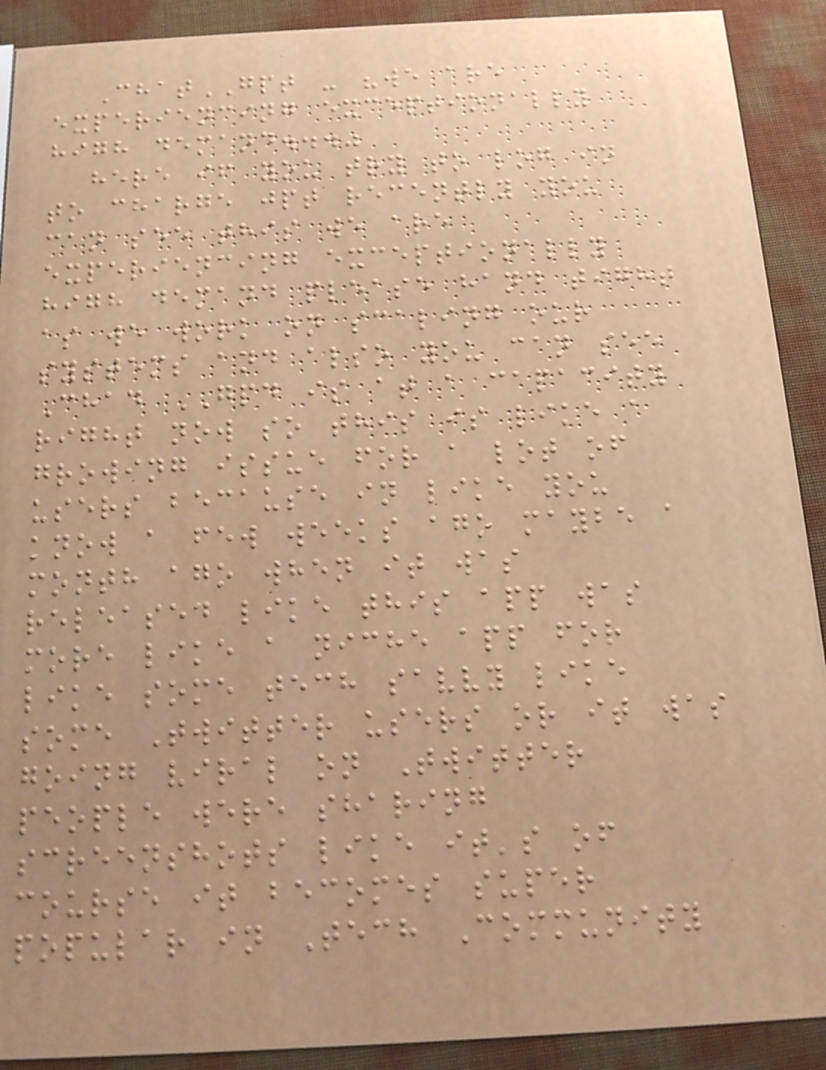ChatGPT - "we are
experiencing exceptionally
high demand..."
here if you try to log in
to charge jpt recently you
can see this we are
experiencing exceptionally
high demand please hand tight
as we work on scaling our
systems and also you can see
Chad GPD is at a capacity
right now so this is like a
growing issue for a lot of
users because in like you
know a few weeks ago maybe a
month ago when it was
released like this app was
more like a niche app for
like some tech savvy like
some Twitter users or it was
going viral on Twitter
people were sharing
screenshots like it's of
course it becomes super
popular in Tech Community
